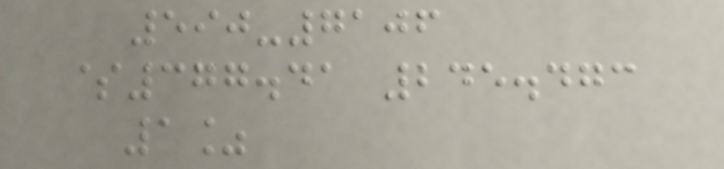590-7106
$377.41 245.473
1%
